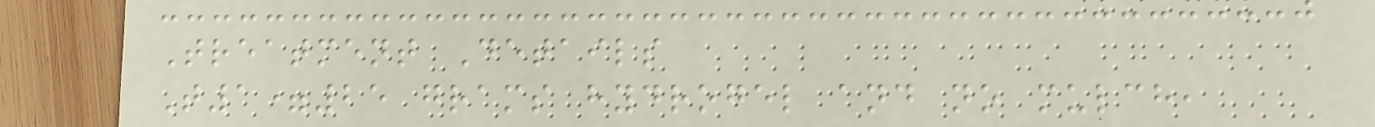Treatment Details
T1=25 grams hydrogel and no mulch,
